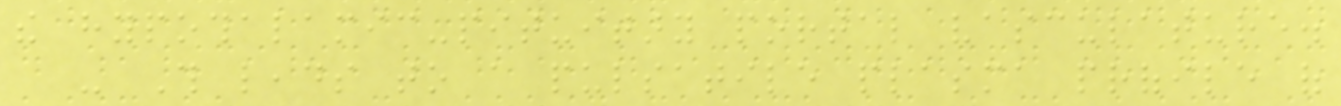the hypothalamic-pituitary portal vasculature.
- This leads to a pulsatile plasma profile of
